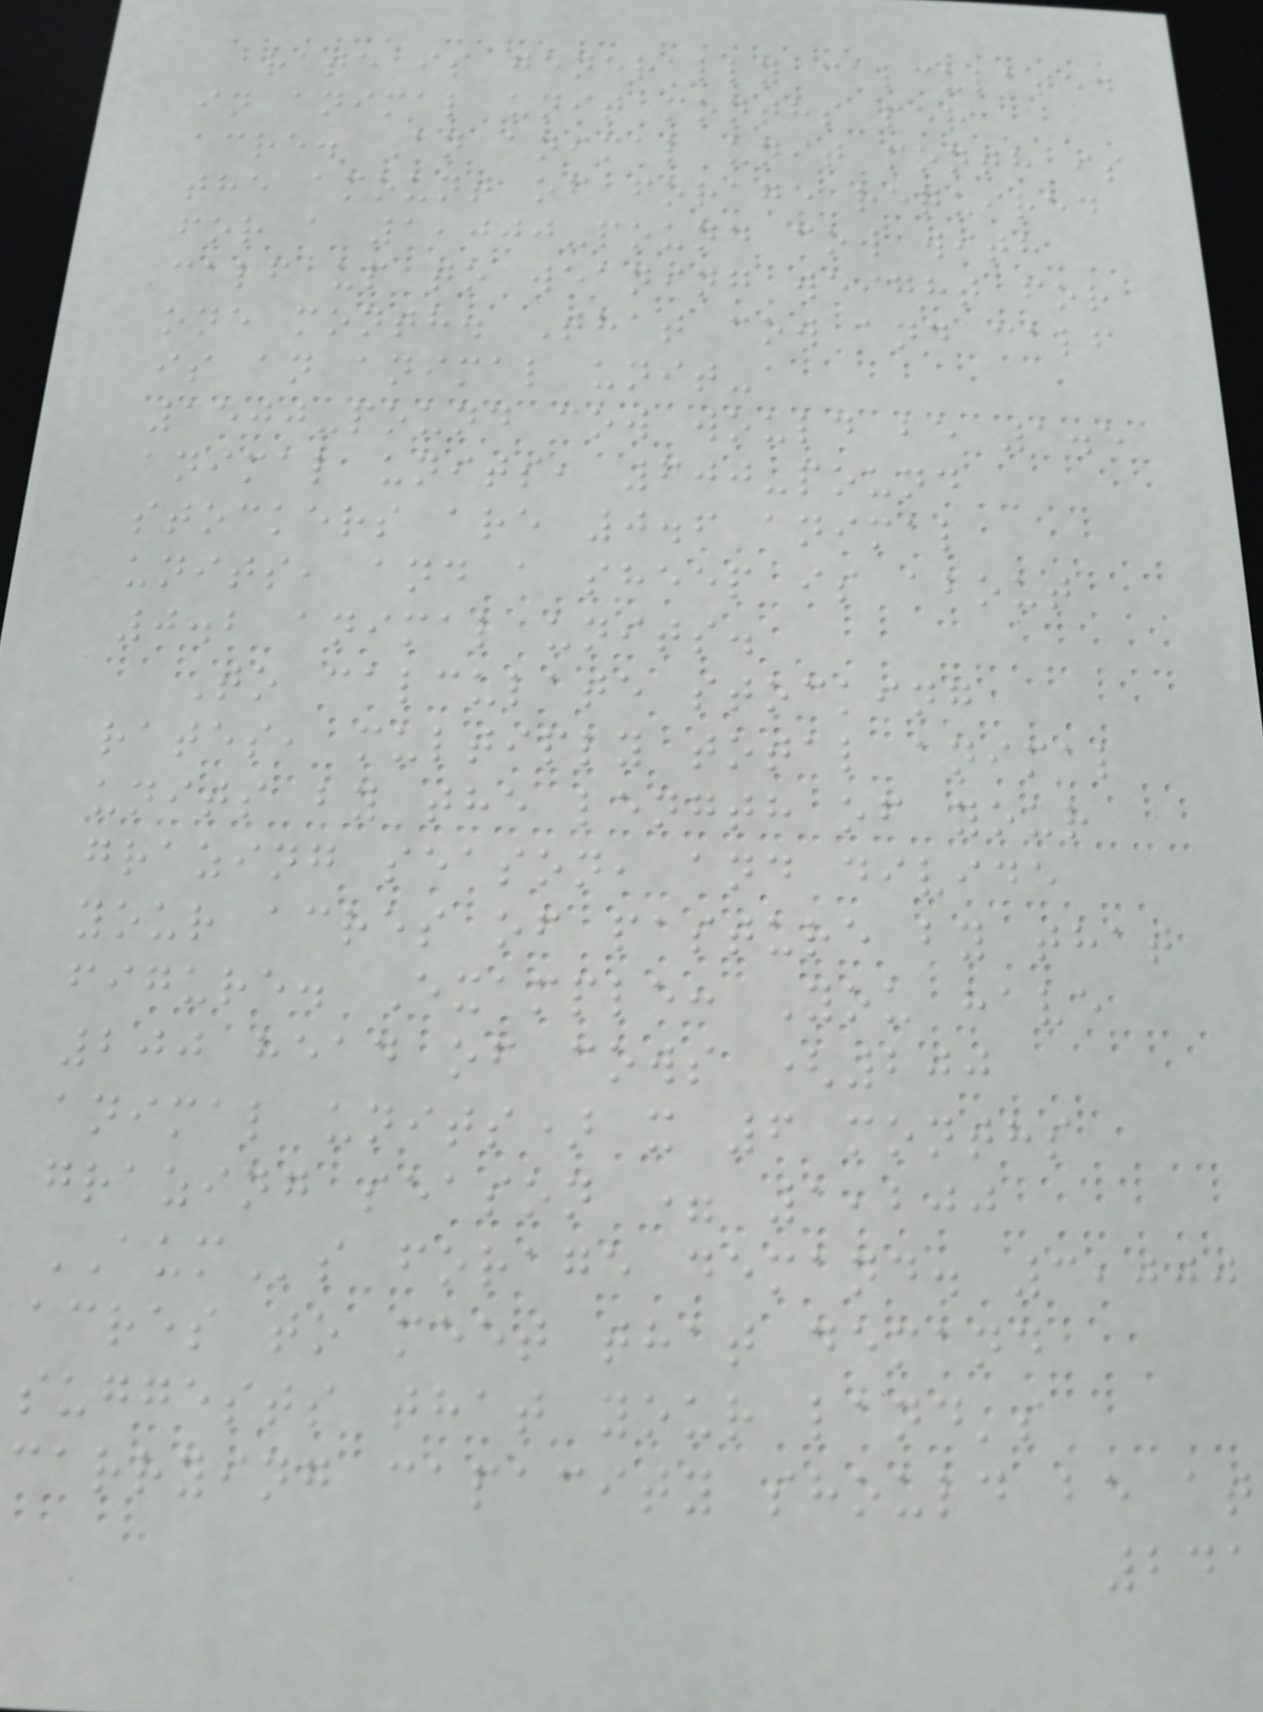rate is generally calculated
in animal unit months per
acre. An animal unit month is
the amount of forage required
for a 1,000-pound cow with
calf up to weaning weight for
one month. That cow and calf
is an animal unit-a
1500-pound cow would be 1.5
animal units, 600-pound
stockers are 0.6 animal
units, and a sheep is about
0.2 animal units.
To calculate stocking
rates, multiply total animal
units by the length of your
grazing season, and divide
your acres of pasture by that
figure. Example: You have
200 head of cows (200
animal units) x 6 months
grazing season = 1,200
AUMs forage demand. 3,000
acres to meet that demand
suggests that your land's
carrying capacity should be at
241
